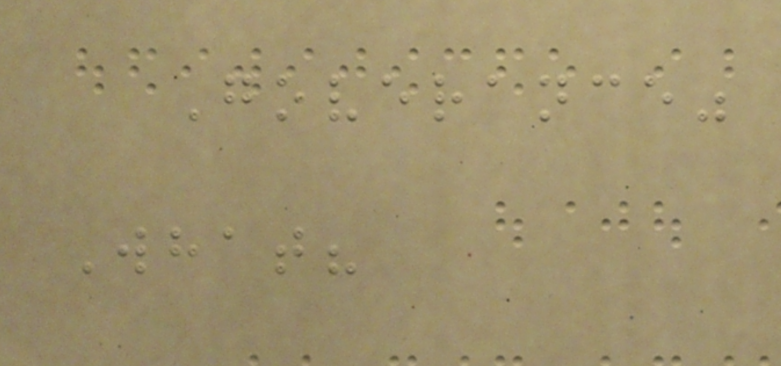Goverance"
What?
